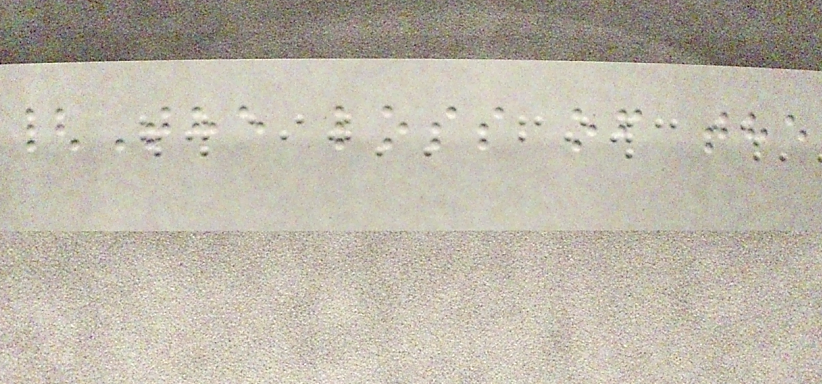{The loss of the
